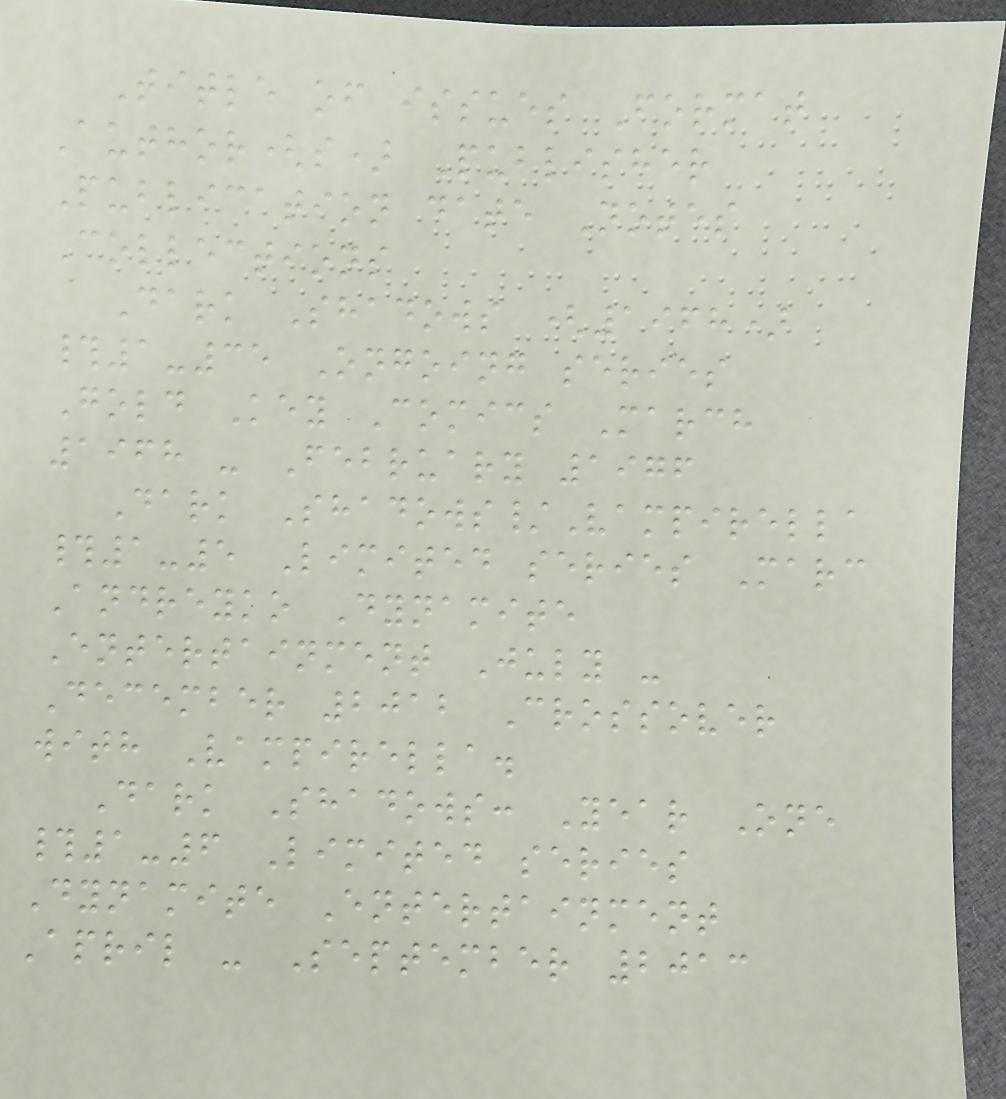Title of issues Format
Author(s) Publisher
Publication date Notes
Collections
Dark Shadows (1968)
#1-35 Ongoing series
Gold Key Comics March
1968 - February 1976
Dark Shadows/Vampirella
#1-5 Limited series Marc
Andreyko Dynamite
Entertainment July -
December 2012 Crossover
with Vampirella.
Dark Shadows: Year One
#1-6 Limited series
Dynamite Entertainment
April - September 2013
